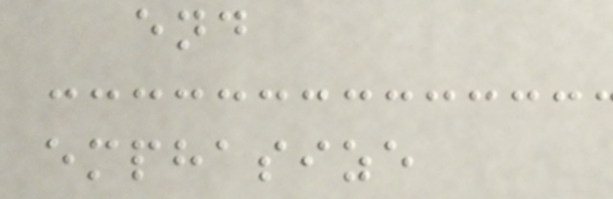end
emphasize
